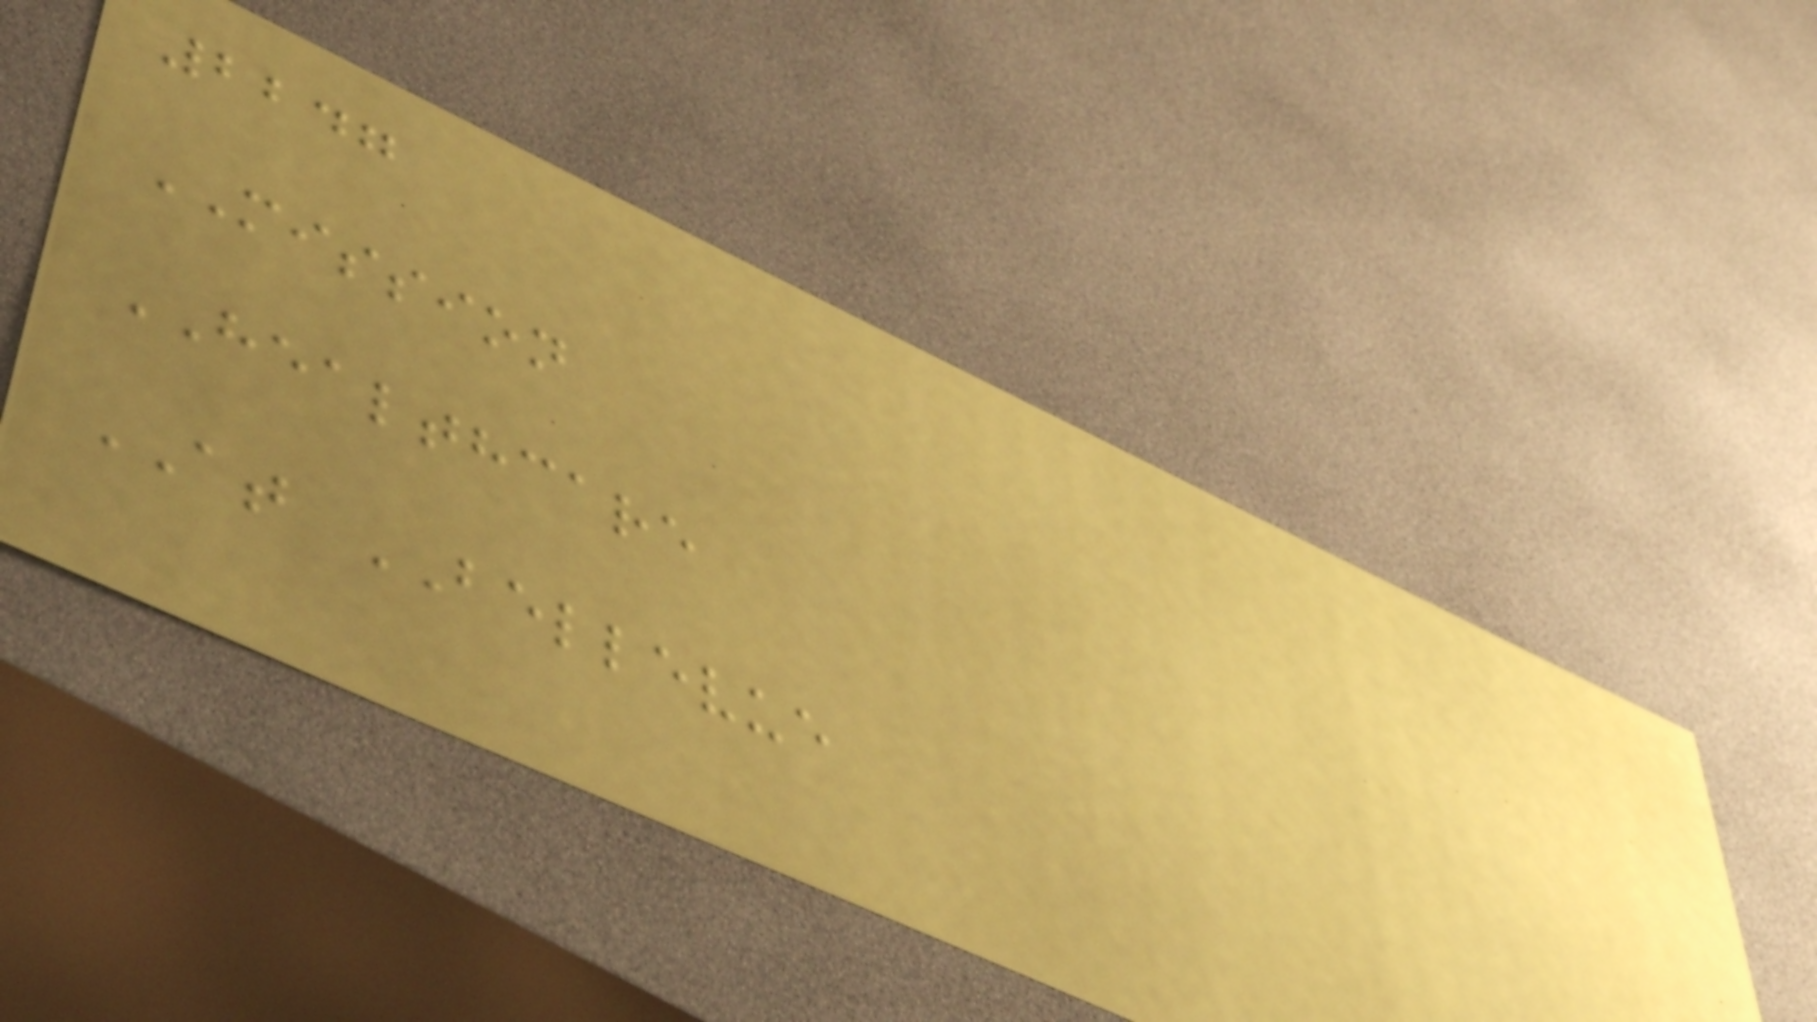2247
MISSION
HEALTHCARE
AT BELLEVUE
